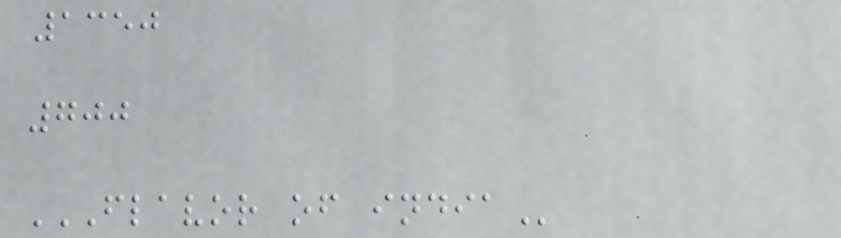1350
700
FLAVOR OF INDIA
